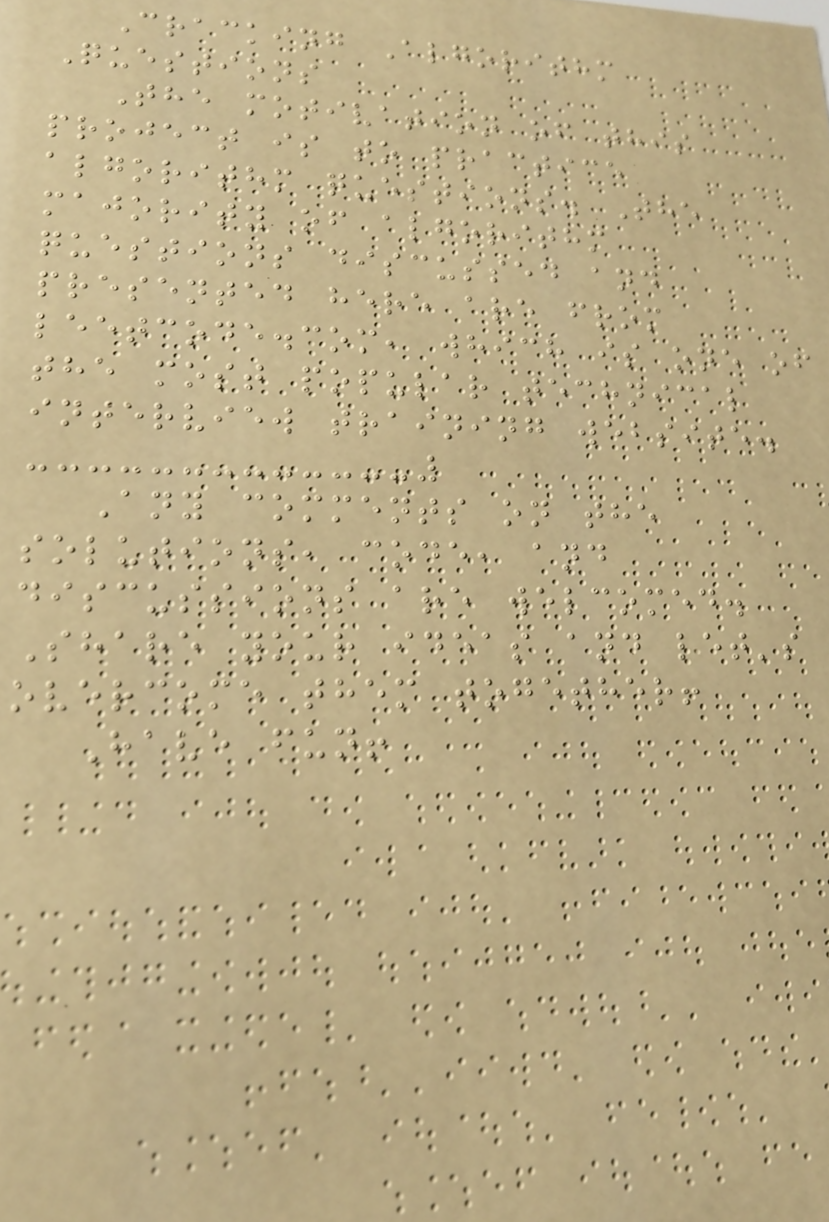Cracking Algorithm
Questions
The motivation of this
project is to practice
algorithm questions. The
majority of algorithm
questions discussed and
presented here are from
leetcode.com, which is one of
the most popular technical
interview training website.
Any comments on the
solutions, code, and
discussions are welcomed.
Share your ideas and let's
overcome them together!
Have fun!
